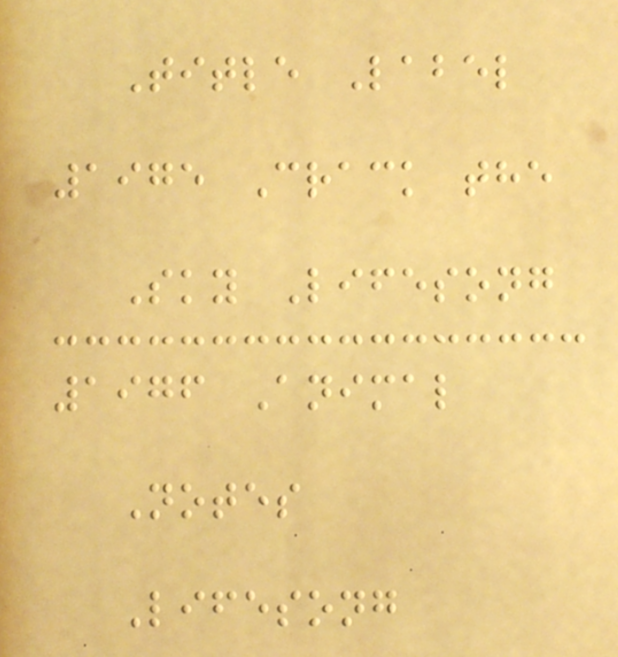Title Label
1975 Crack the
Sky Lifesong
1976 Animal
Notes
Lifesong
